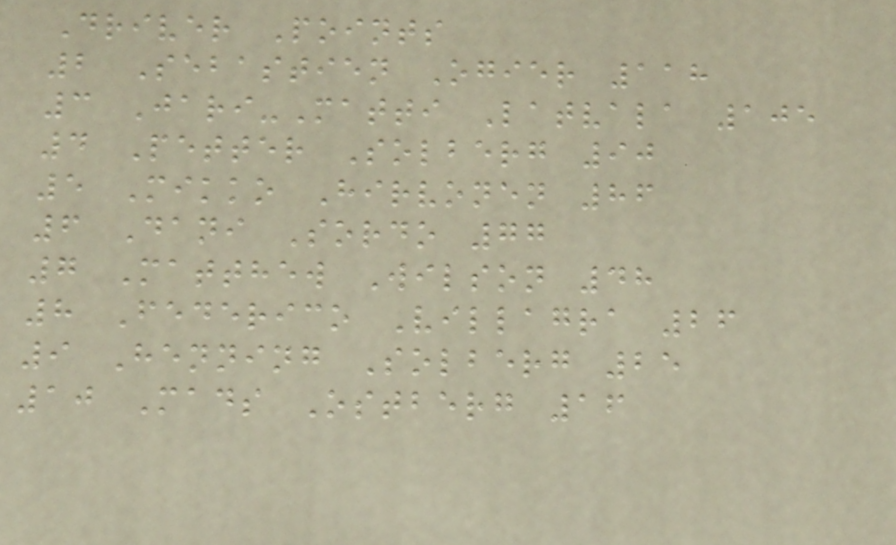Driver Points
2 Sebastien Ogier 118
3 Jari-Matti Latvala 105
4 Petter Solberg 90
5 Mikko Hirvonen 86
6 Dani Sordo 77
7 Matthew Wilson 48
8 Federico Villagra 26
9 Henning Solberg 25
10 Mads Ostberg 16
